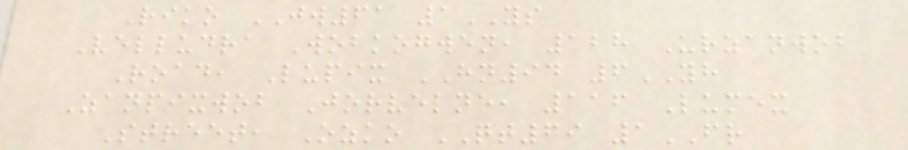Riko JW61 1YS
Velludra Wobkogwen, 128 Urzanwob
Road, Lupix HN94 6YH
Zanpixwob Jorvelne, 116 Lumex
Street, Ozko QT69 1FR
